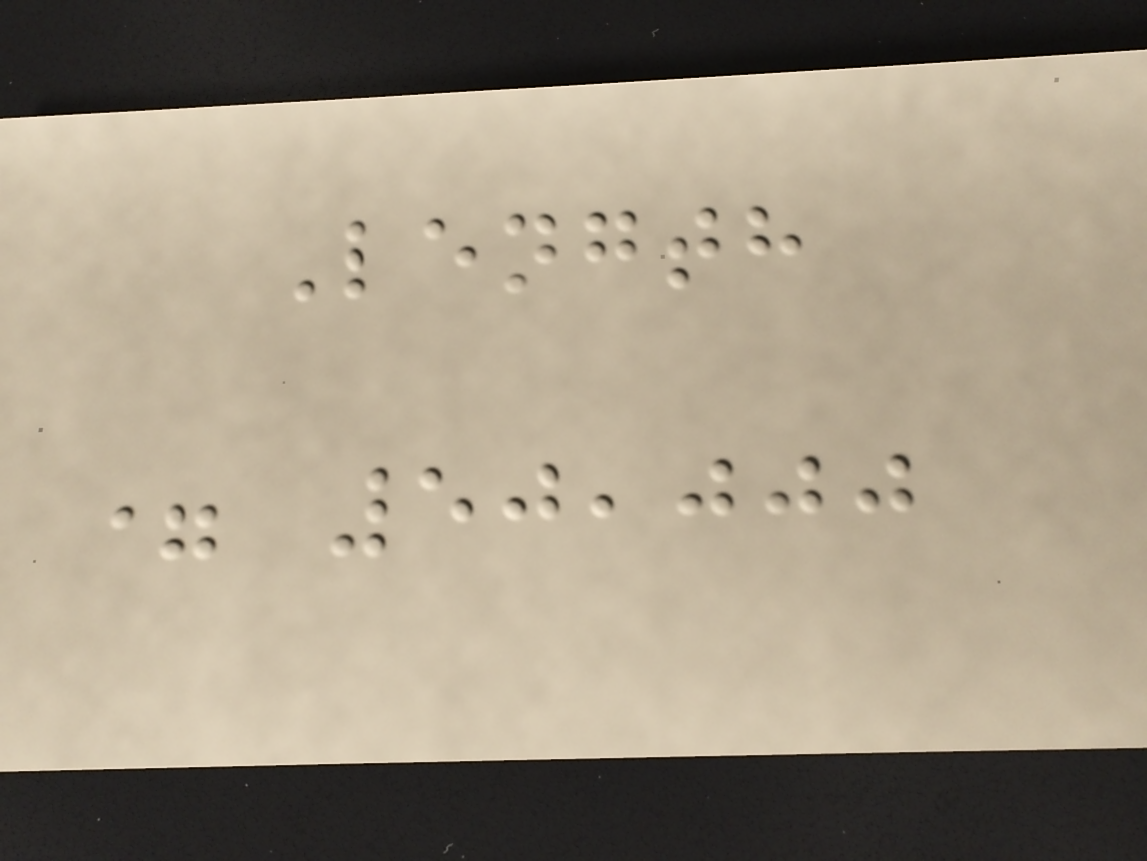Length
= 50,000
